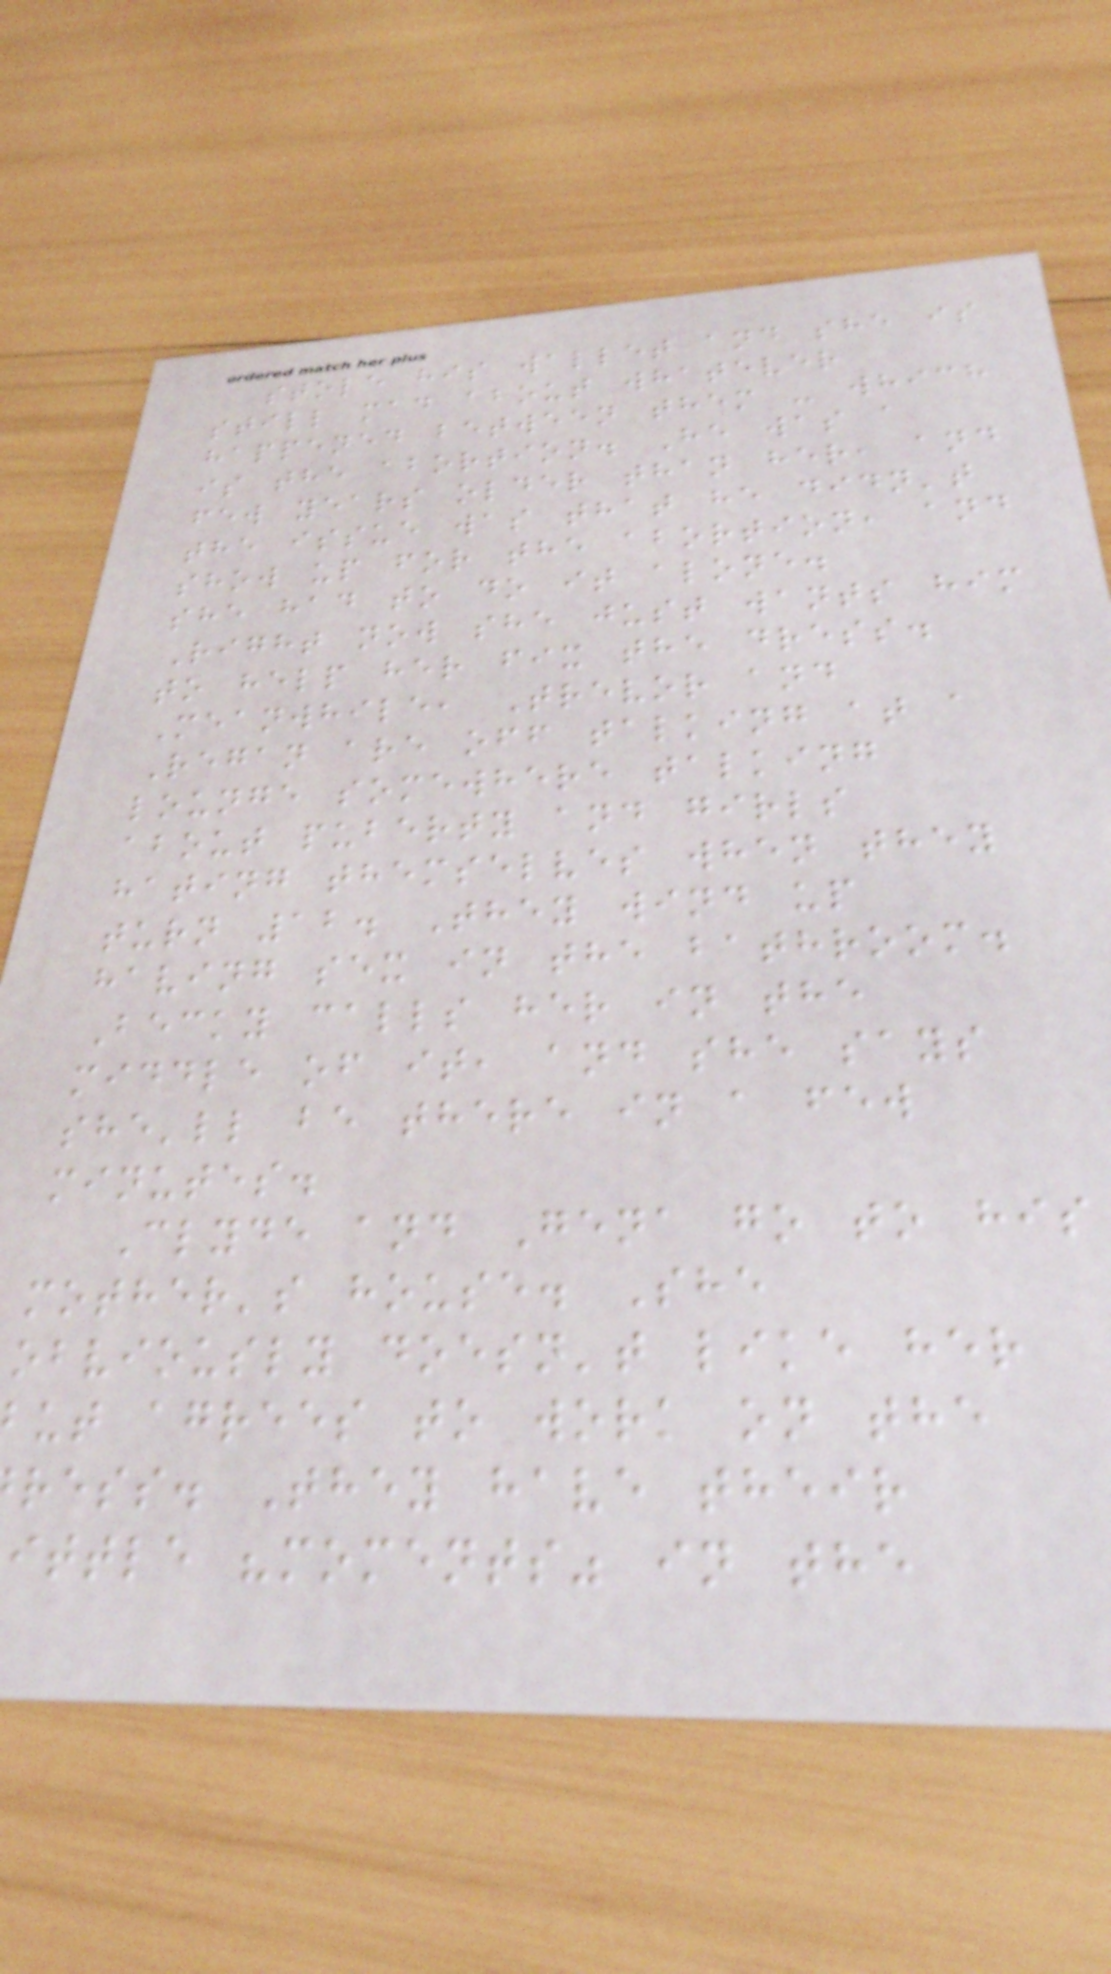stole his wallet and she is
still mad about whatever
happened between them - which
is the abortion. He was a
few years older than her, and
the issue was that he didn't
show up for the abortion, and
she had to do it alone.
Right now she just wants him
to help her fix the dress.
Meanwhile, Trevor and
Regan are off talking at a
lounge somewhere talking
about puberty and girls
hating themselves when they
turn 12. They wind up
having sex in the bathroom.
Becky calls her in the
middle of it, and she says
she'll be there in a few
minutes.
Clyde and Gena go to his
mother's house. She
obviously doesn't like her
ut agrees to work on the
ress. They have their
ittle "moments" in the
